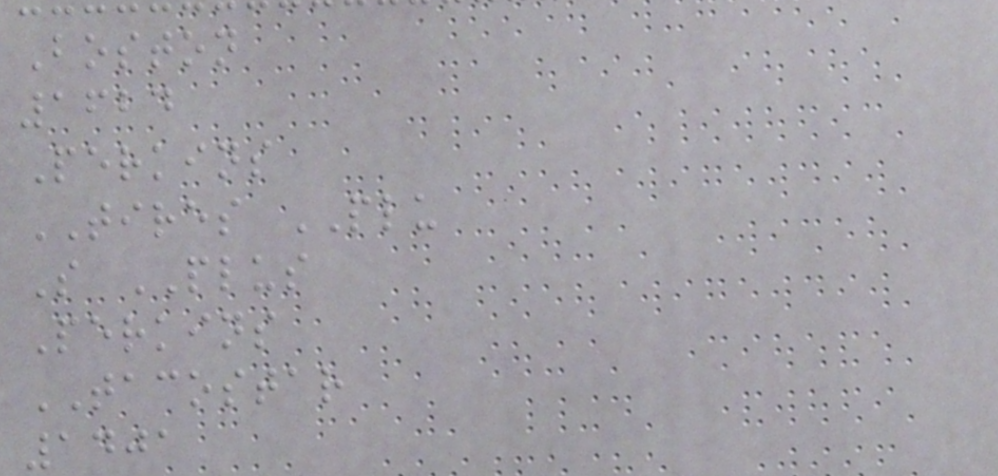Boston
1624
Perkins
TIRES PLU
S PLUS
Perkins
TACOSTAR
1401
